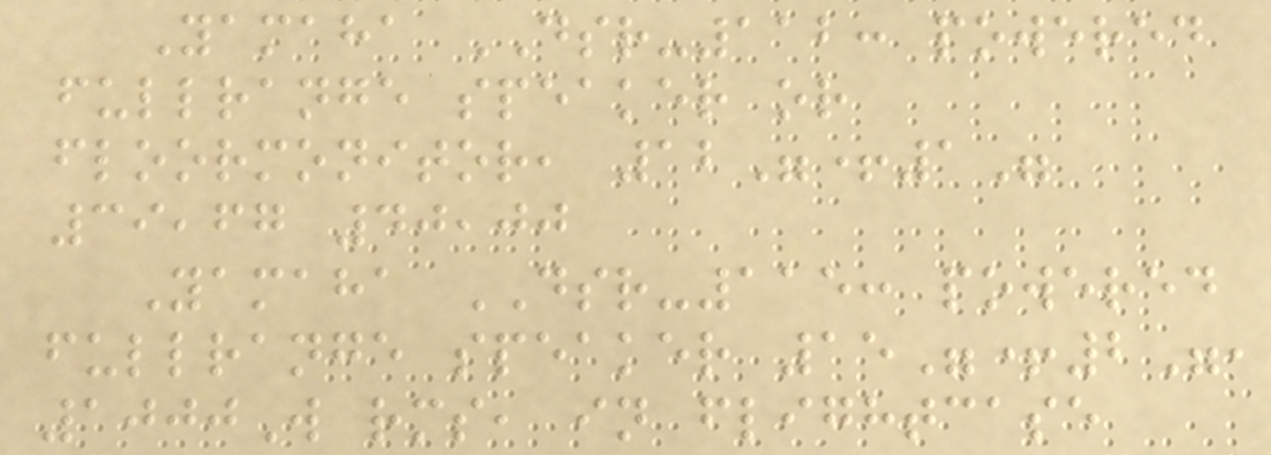Yamaha DSR-112: powered
fullrange speaker or
floormonitor, 12"+1"
39,67 40,00
Yamaha DSR-115: powered
fullrange speaker 15"+2",
1000W rms, in flightcase
